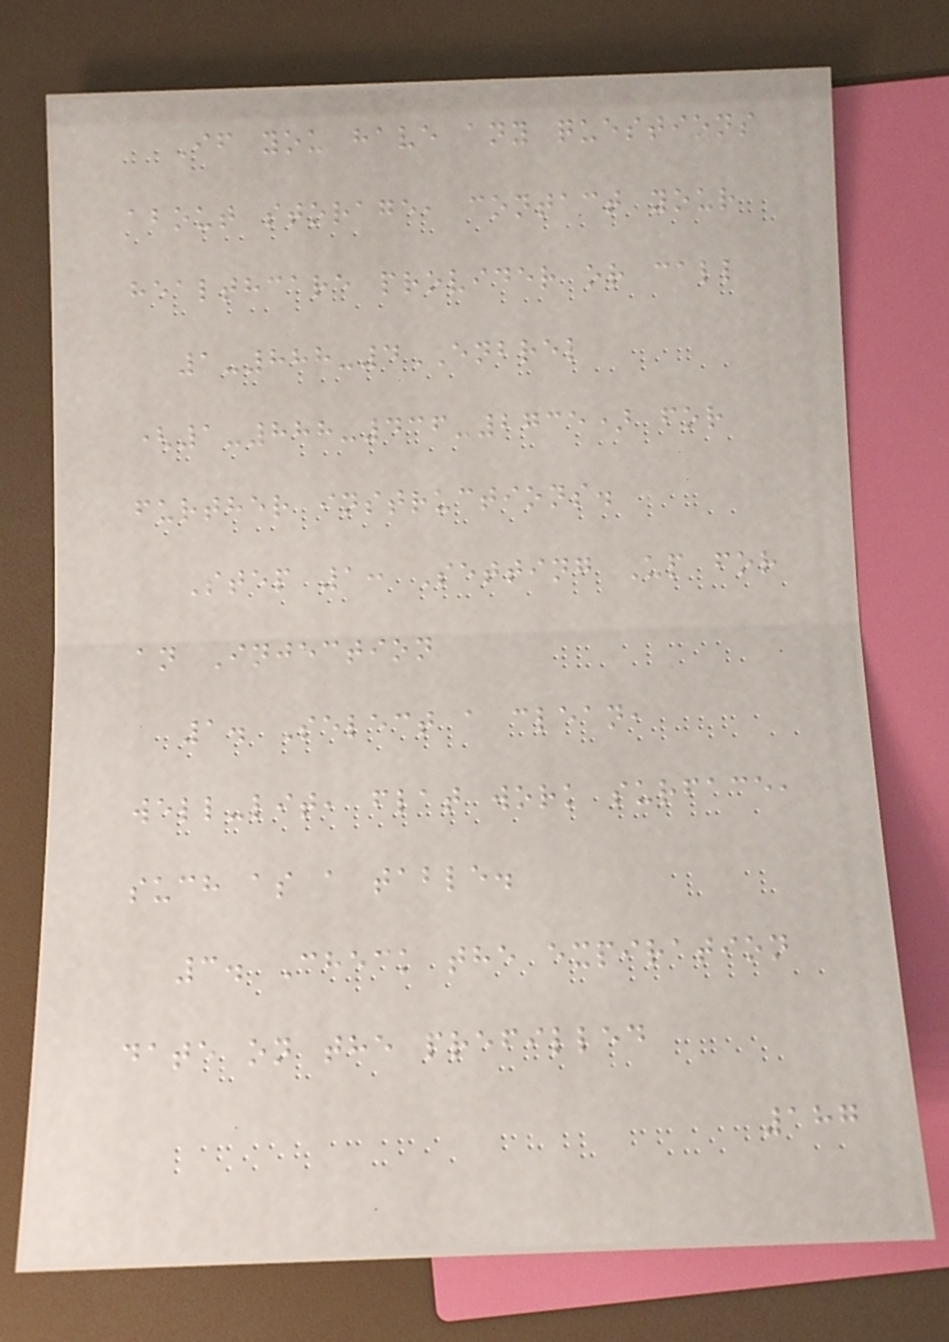If you have any questions
about storage, contact your
healthcare provider or call
1-888-4ENBREL
(1-888-436-2735) for
further instructions.
Step 1: Setting Up for
an Injection
1. Select a clean,
well-lit, flat work surface,
such as a table.
3. Check the expiration
date on the prefilled
187
